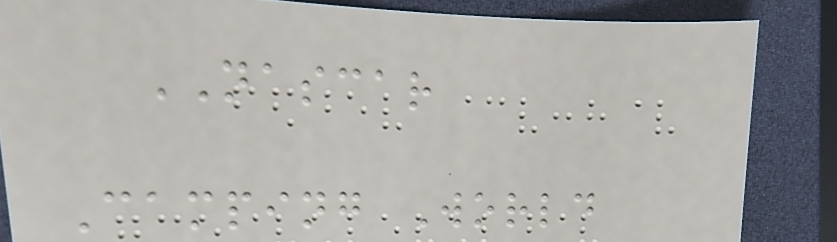NASCAR
Camping World
